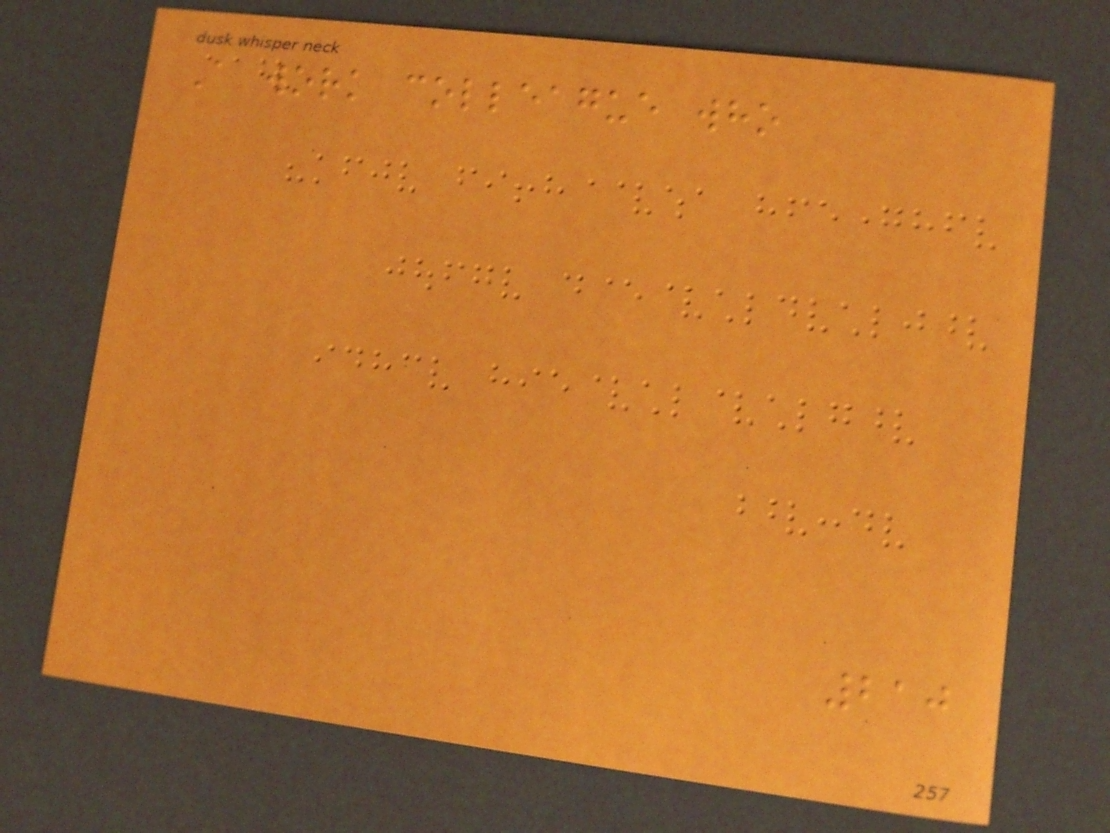A work colleague who
210
